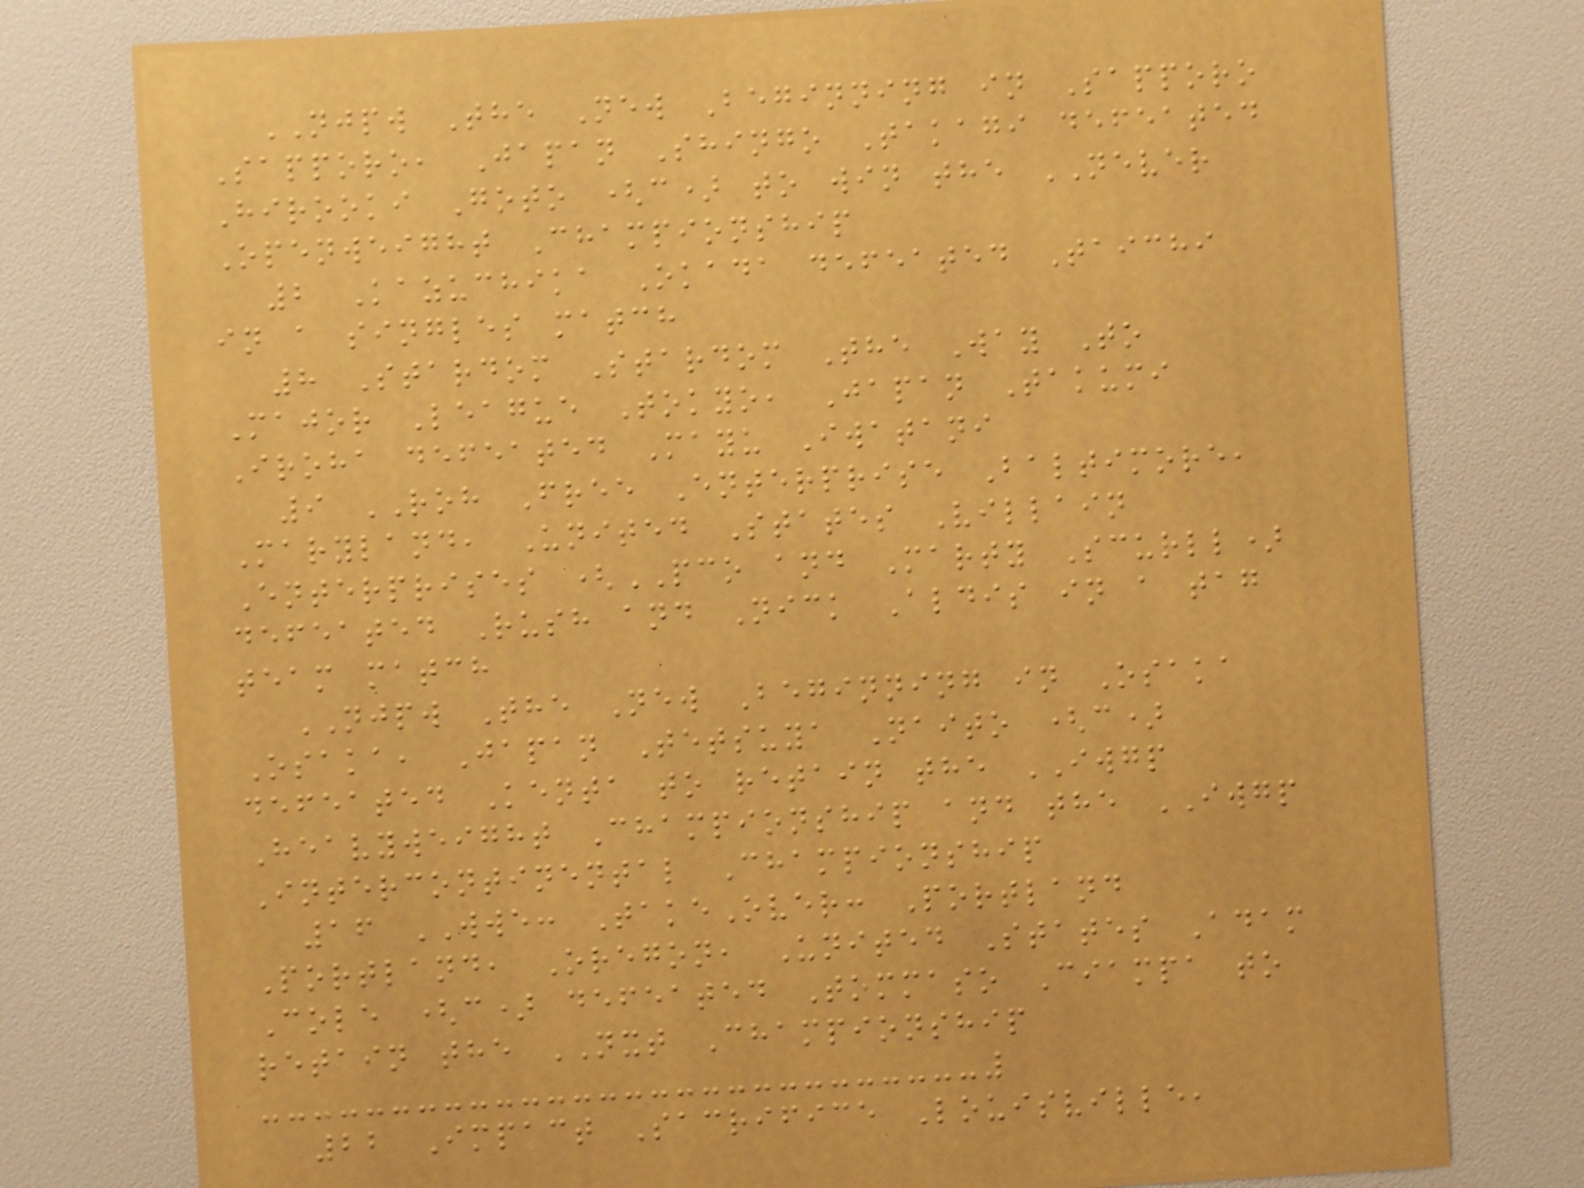NJPW The New Beginning in Sapporo
Sapporo, Japan Shingo Takagi defeated
Hirooki Goto (c) to win the NEVER
Openweight Championship
2 Kazuchika Okada defeated Taichi
in a singles match
8 Stardom Stardom The Way To
Major League Tokyo, Japan Takumi
Iroha defeated Mayu Iwatani
9 ROH Free Enterprise Baltimore,
Maryland, United States Villain
Enterprises (PCO and Marty Scurll)
defeated Rush and Nick Aldis in a tag
team match
NJPW The New Beginning in Osaka
Osaka, Japan Tetsuya Naito (c)
defeated Kenta to retain the IWGP
Heavyweight Championship and the IWGP
Intercontinental Championship
16 WWE: TakeOver: Portland
Portland, Oregon, United States Adam
Cole (c) defeated Tommaso Ciampa to
retain the NXT Championship
22 Impact Sacrifice Louisville,
